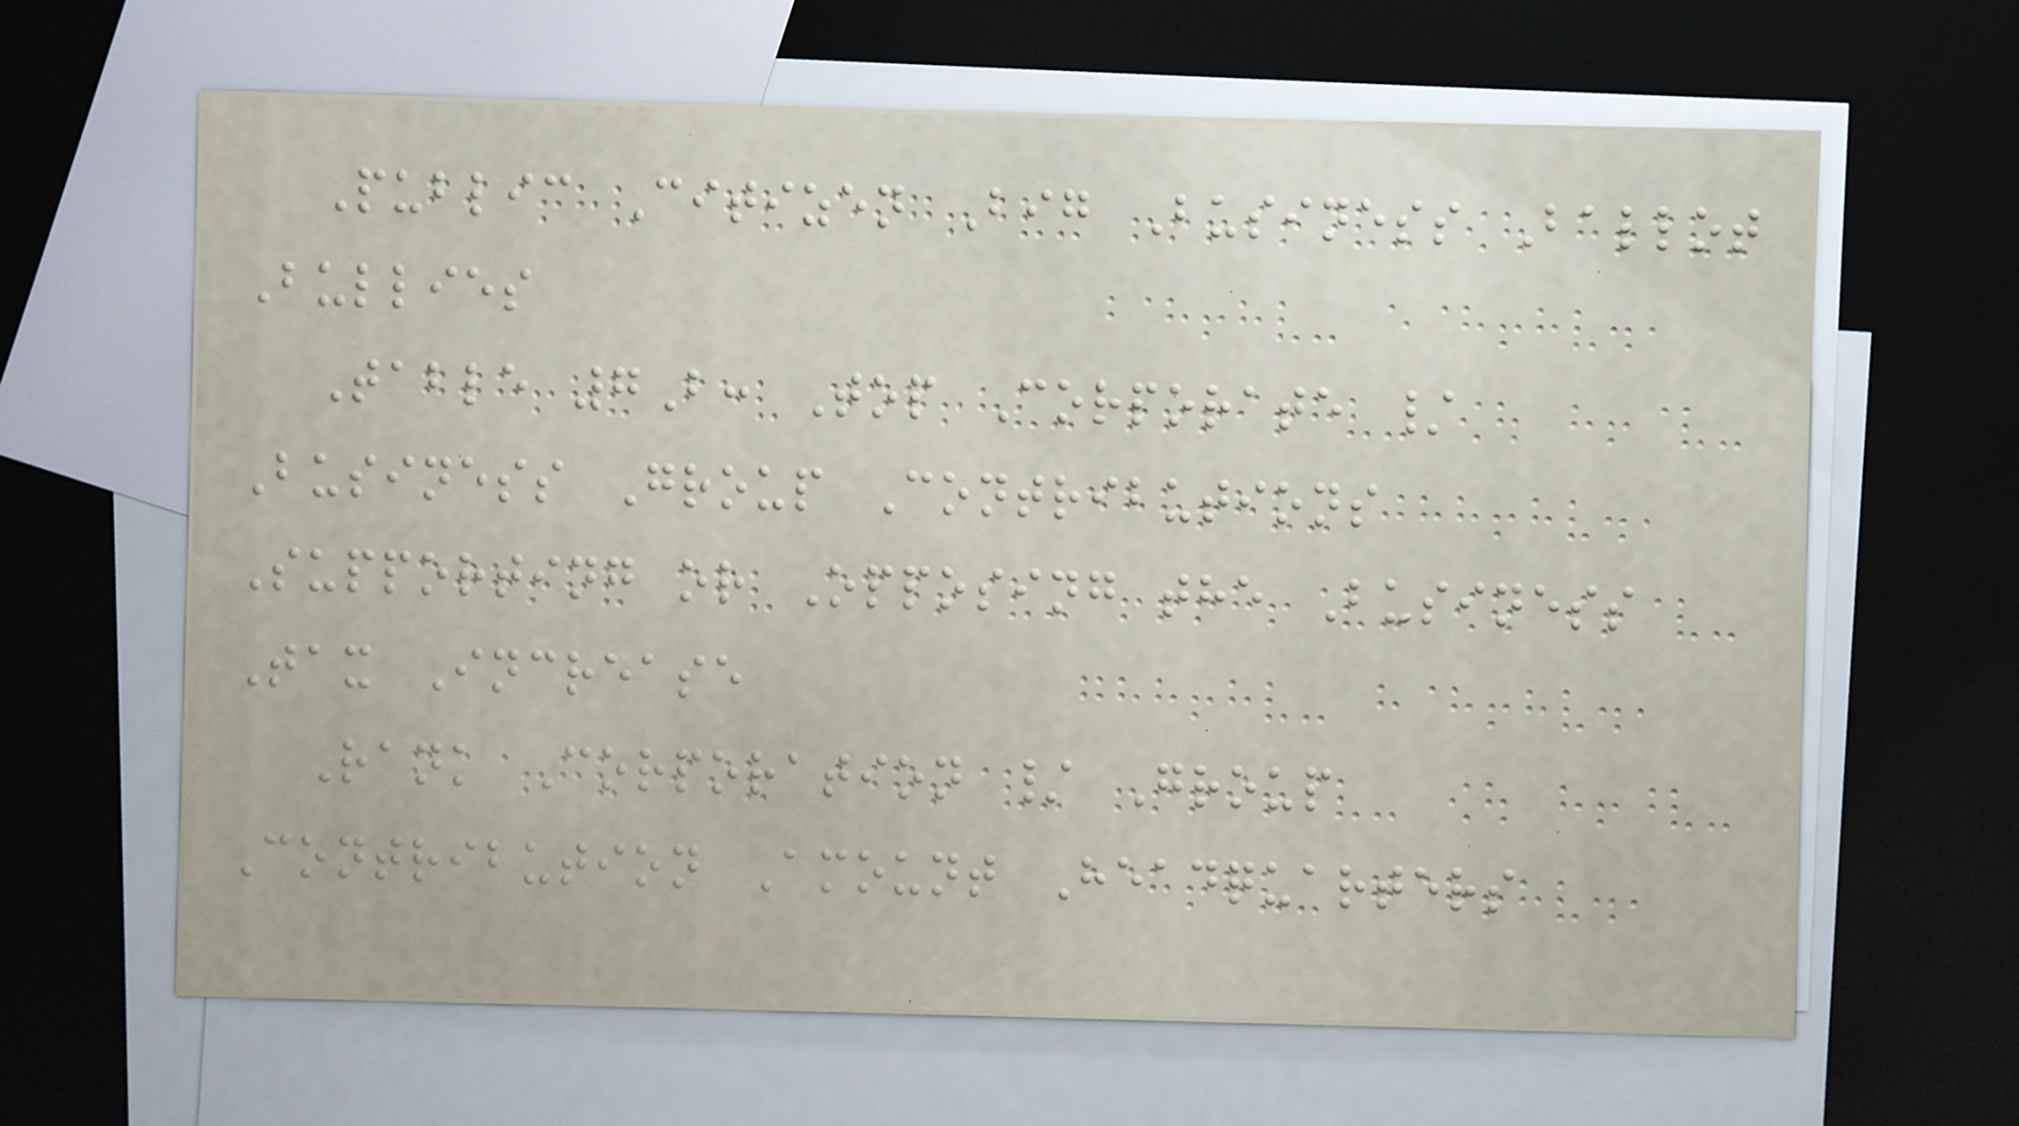Public Citizen Big Business Ballot
Bullies
Table 7B: Top Corporate /
Business Group Contributions
Supporting or Opposing the Business
Tax Increase
Rank Corporation / Group
Contribution Amount Headquarters
